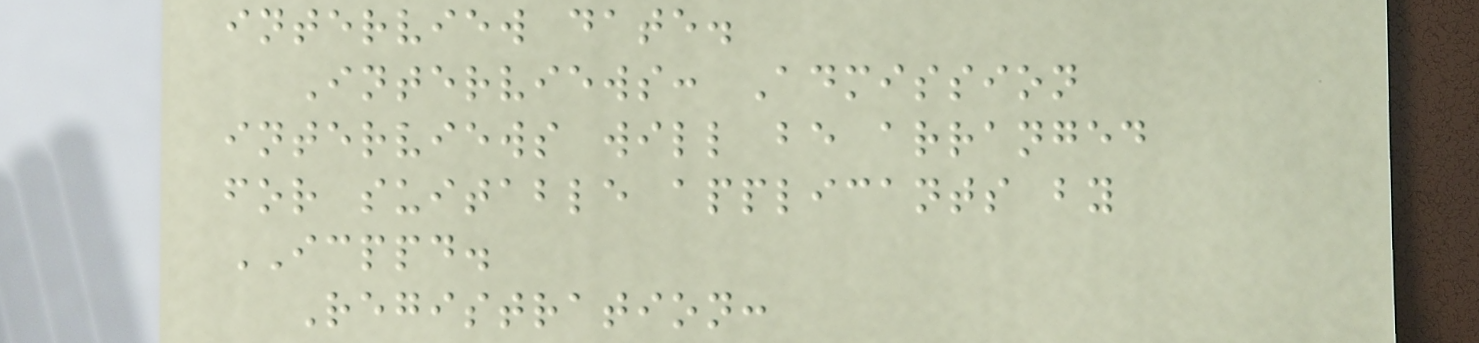interview date.
Interviews: Admission
interviews will be arranged
for suitable applicants by
ICPPD.
Registration:
